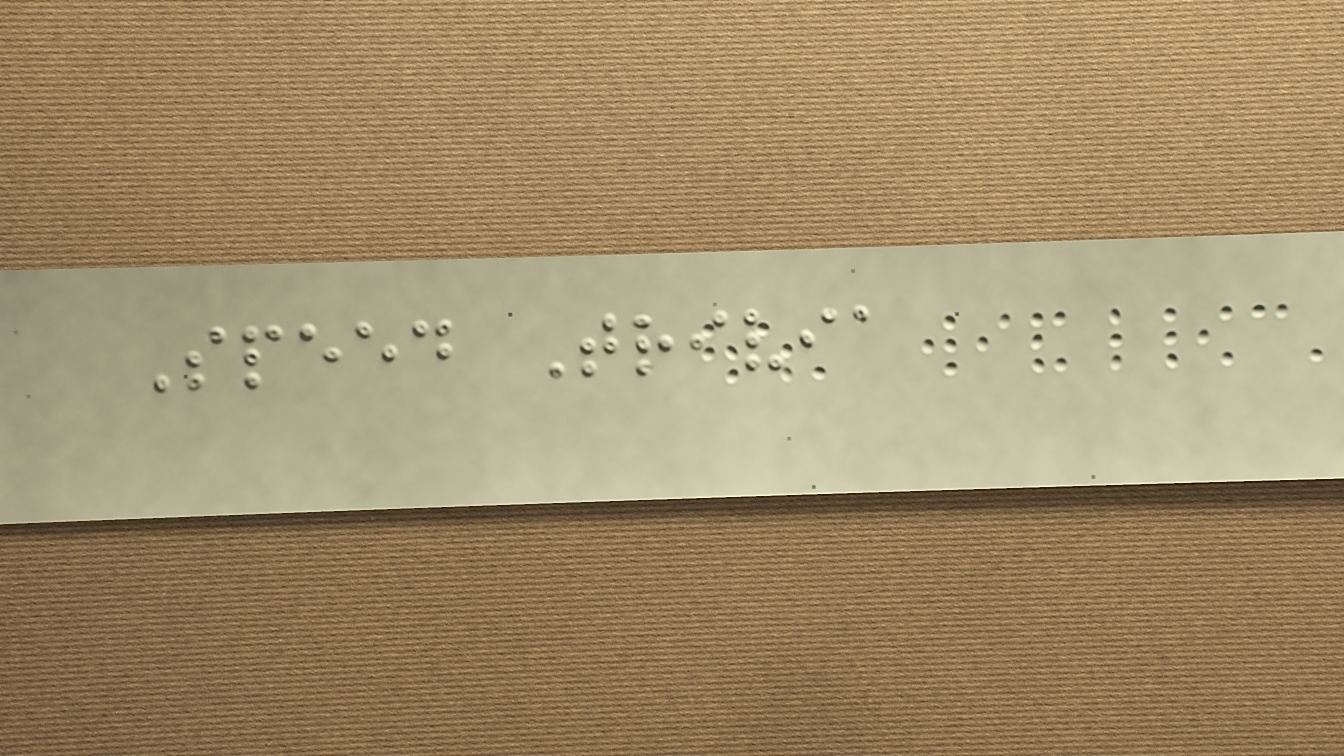Speed Trivia
